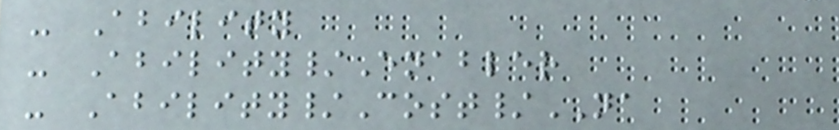- Ability
- Ability/Enabler
- Ability/Cost/NA
